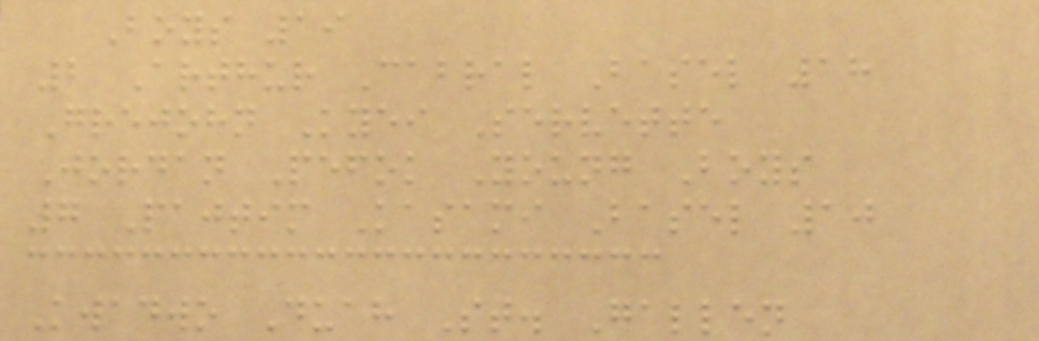Boys 19
2 Arthur Cabral Basel 18
Grejohn Kyei Servette
Jordan Pefok Young Boys
7 Pajtim Kasami Basel 10
Kwadwo Duah St. Gallen
